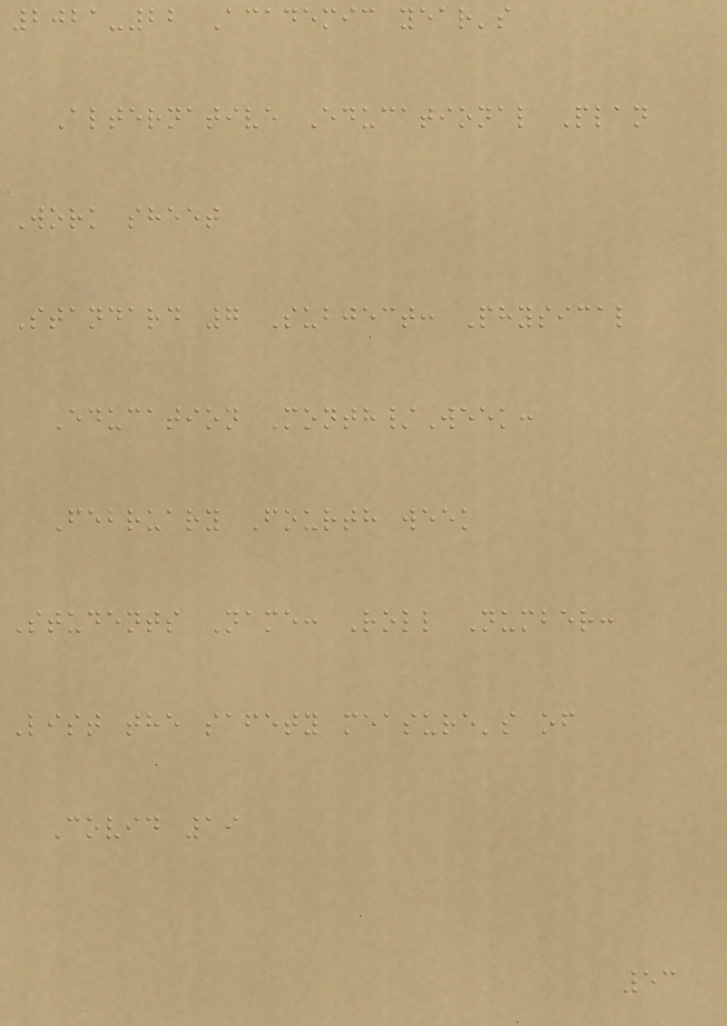2021-22 Academic year's
Alternative Educational Plan
Work sheet
Standard 7 Subject: Physical
Education Month/Week:
February Fourth week
Students Name: Roll Number:
List the safety measure's of
Covid 19
53
